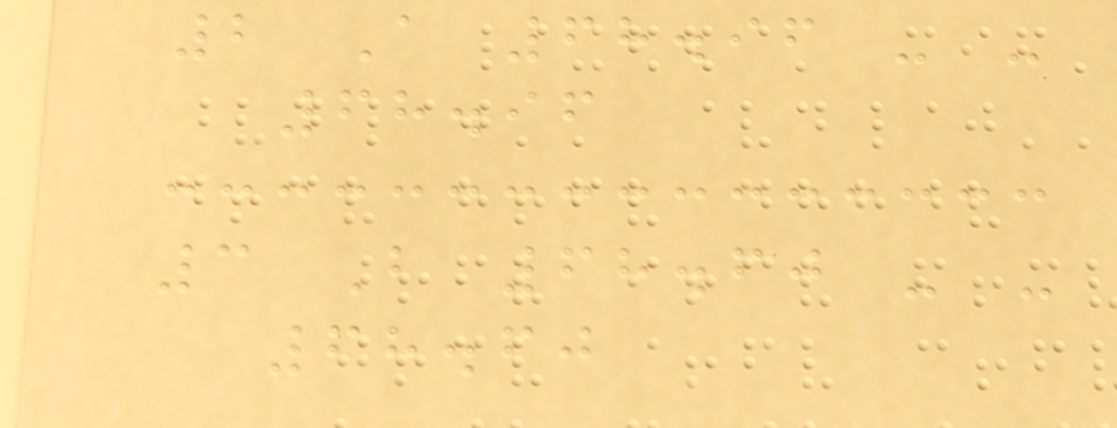2 A 68.96 - -
68.96
3 B 68.60 - -
68.60
